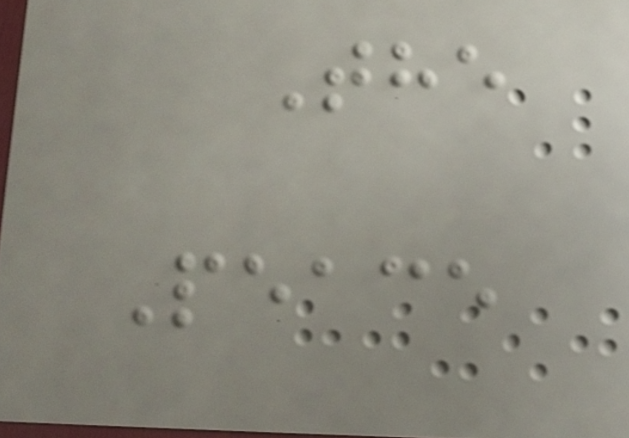The
Peace
